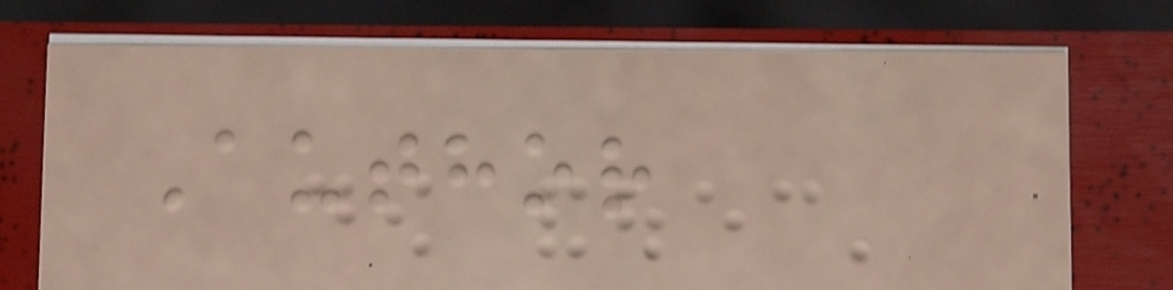Author
